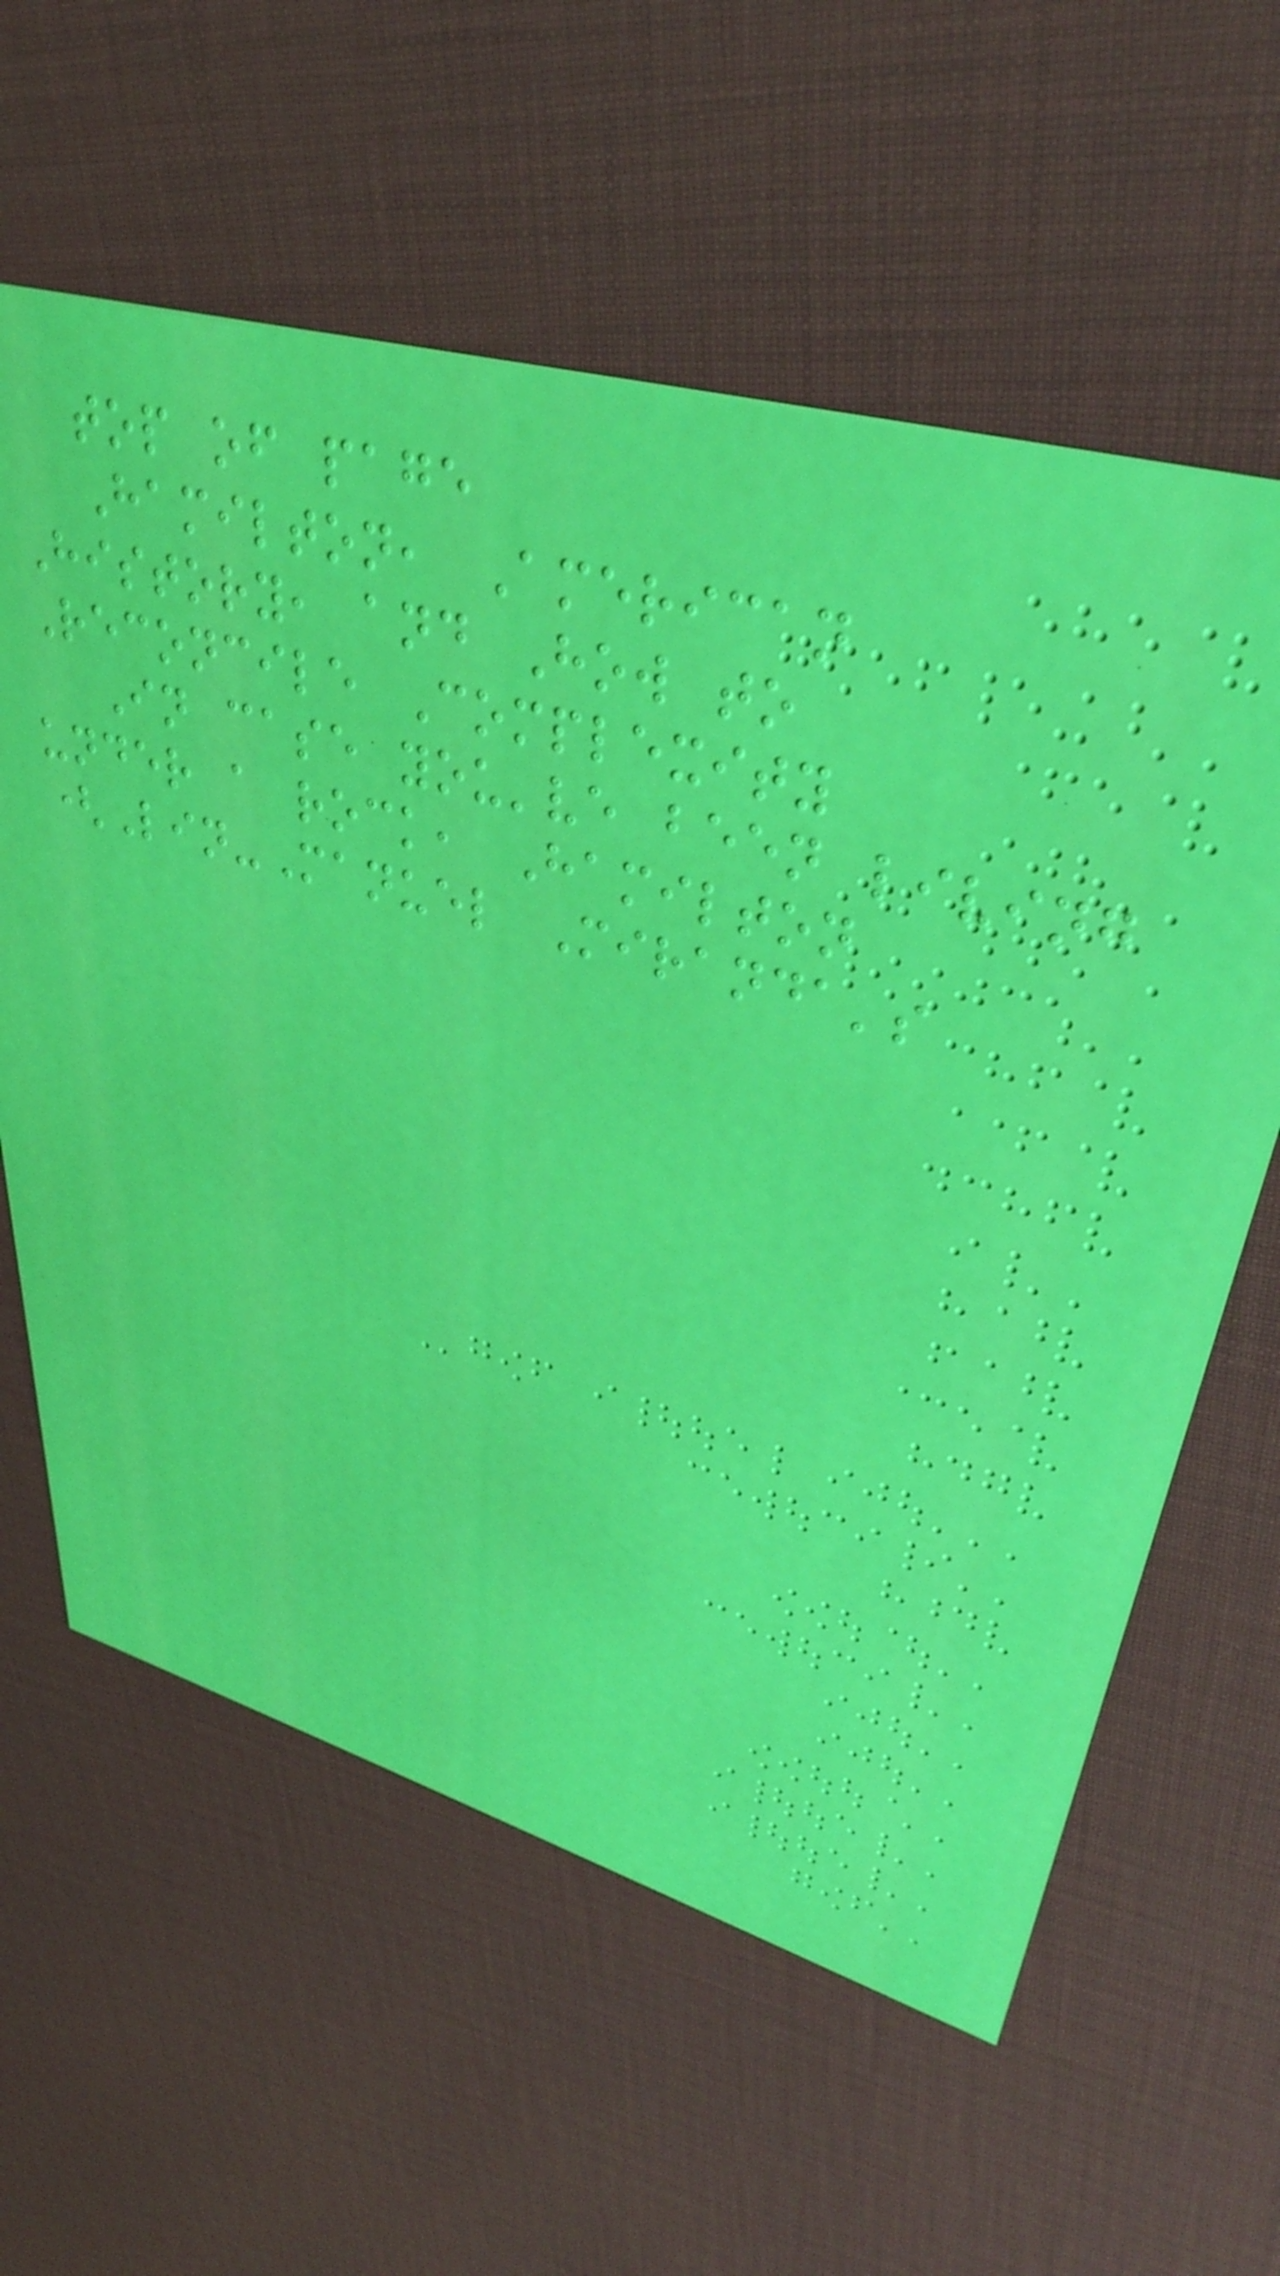top of page
Hamilton, American
History, and How to
Reconcile Complexity
In case you've been living
under a rock, Hamilton
(Lin-Manuel Miranda's
